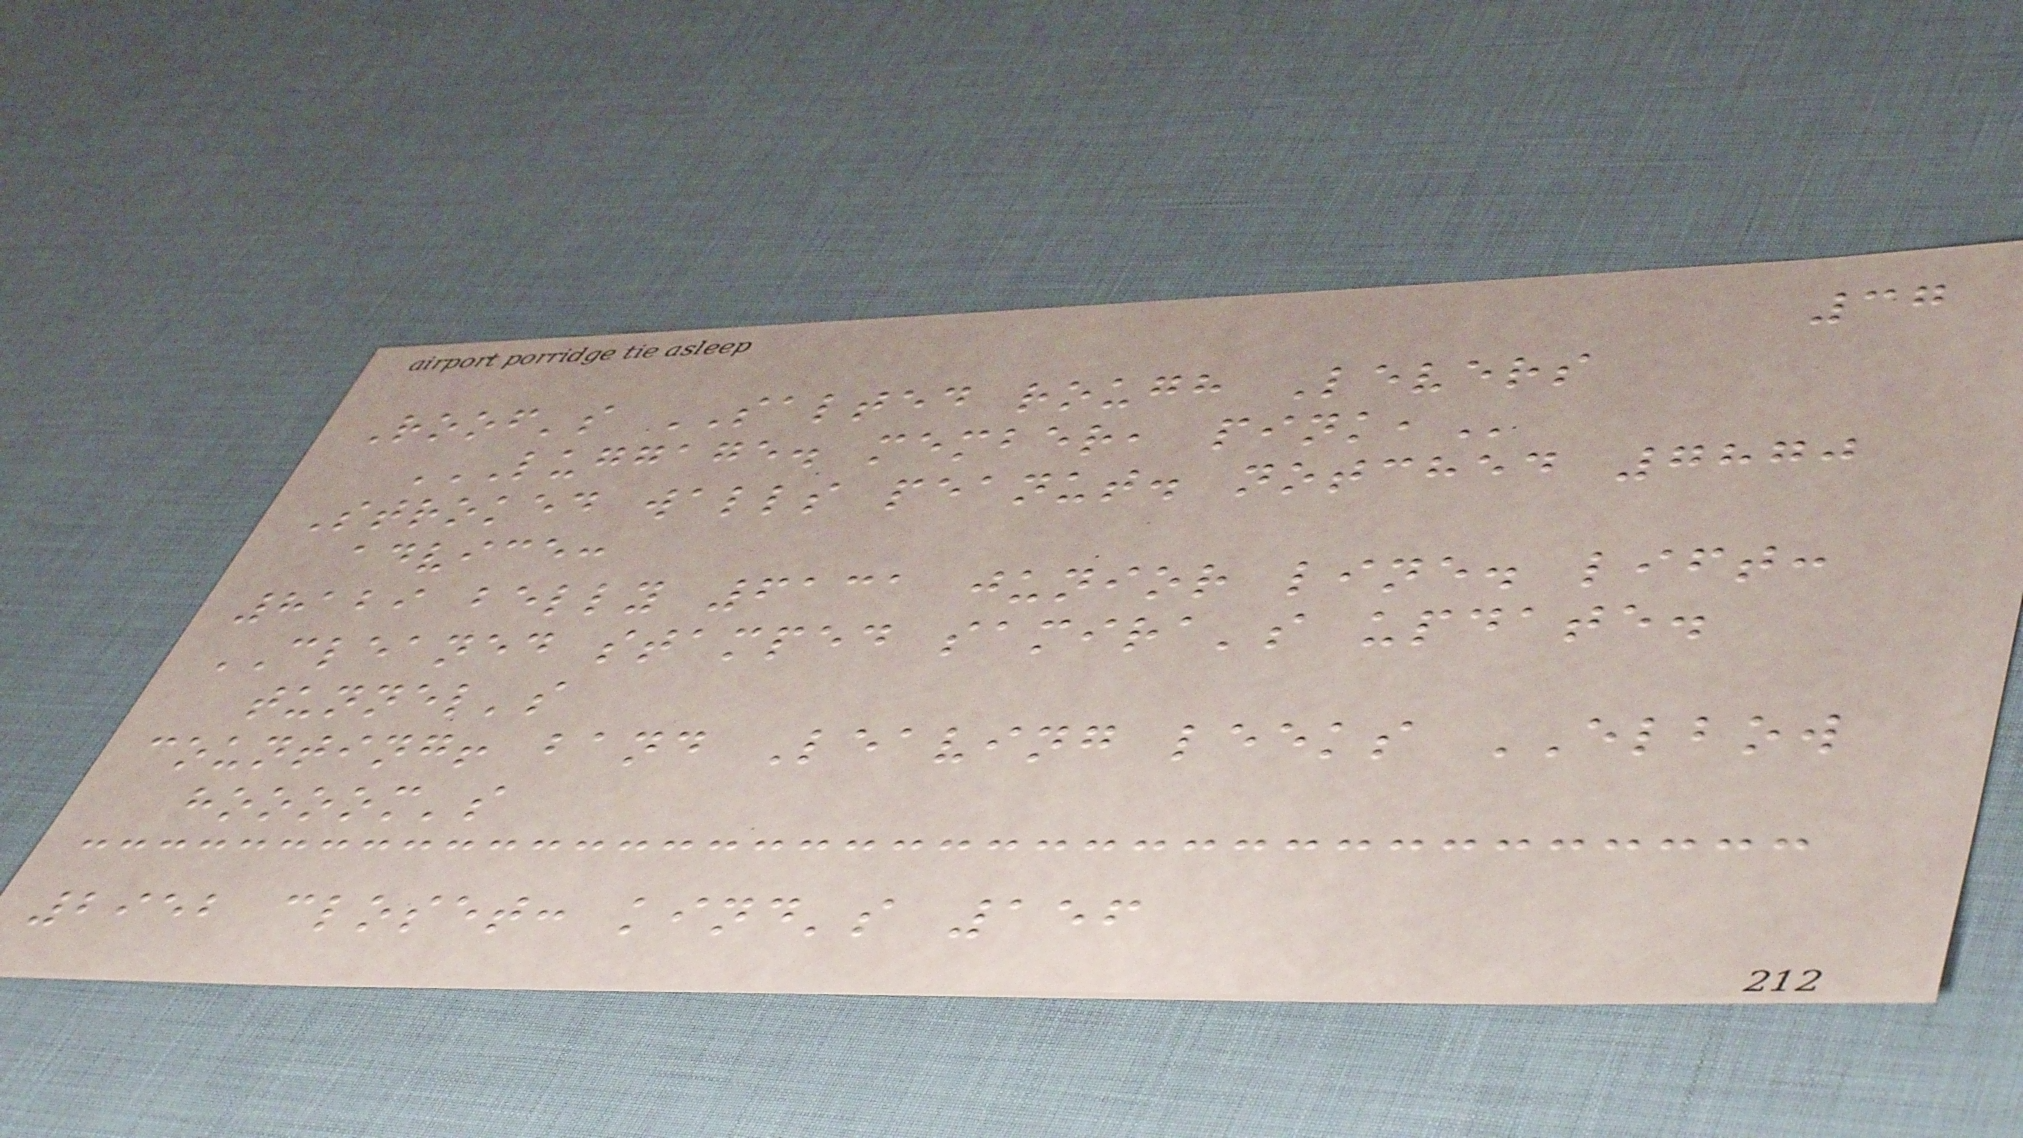37
Roof's SALTED rough Levers
LUGGAGE. MEMBER, PINK,
Stroked walls peanut. notched 7870
advice:
8129 belly 6131 junior line. lift:
CLEANED stamped samira's update.
tunnel's
counting! band Leaving leeks ELBOW
hoooom's
2952 closet: kind's 156
